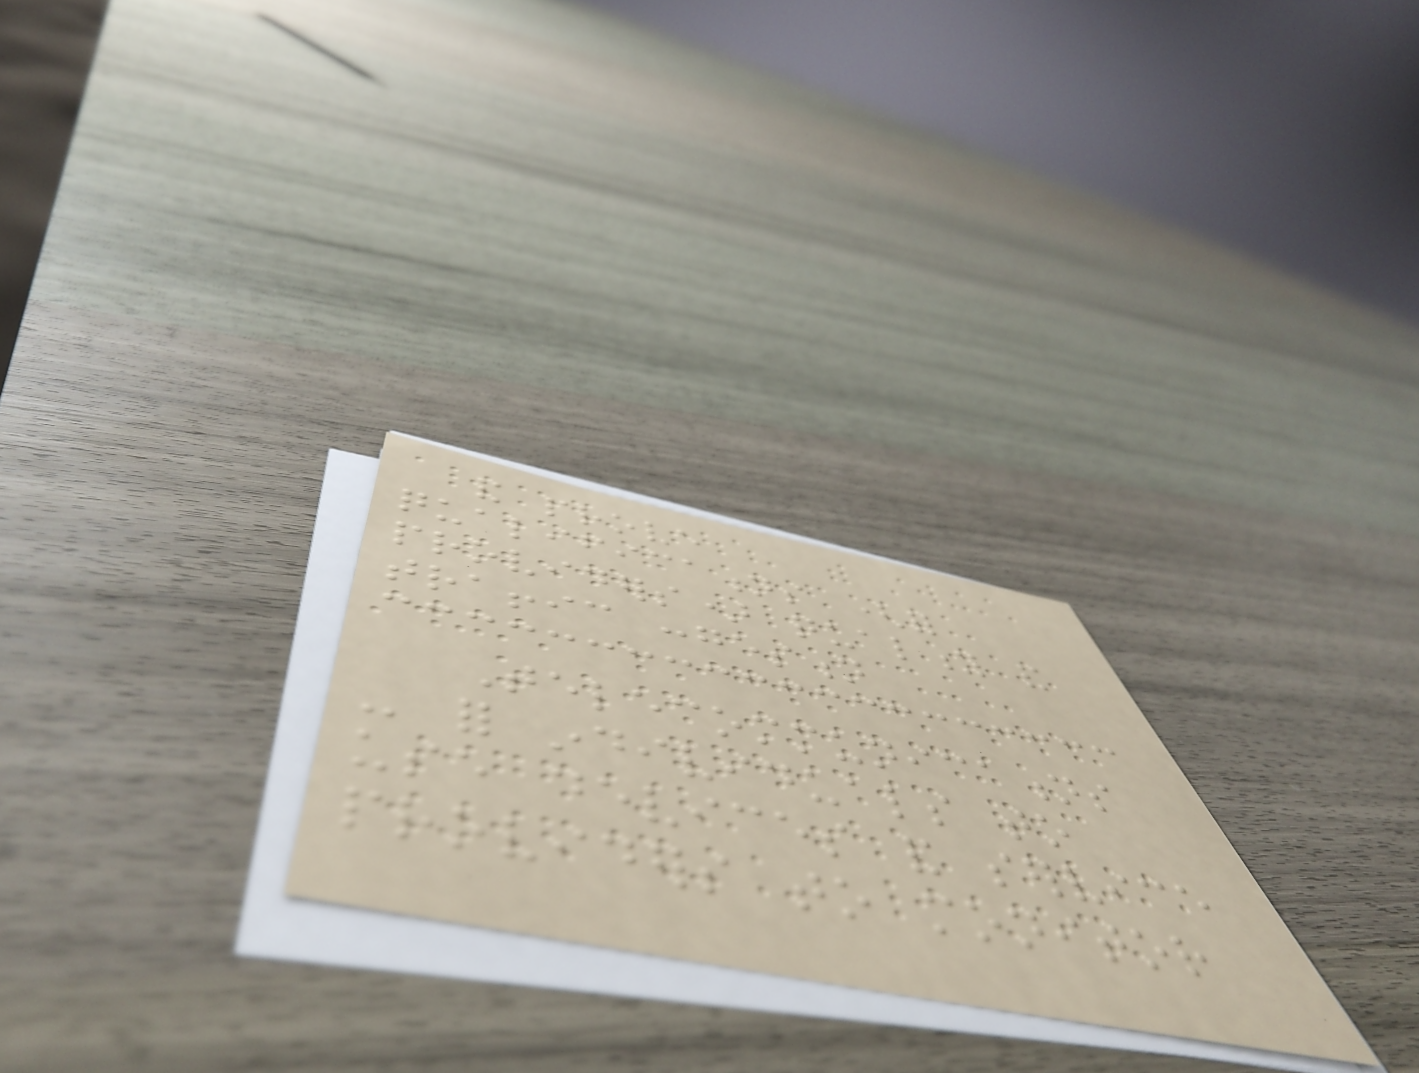and prove
qualifications (for
providers) quality and
traffic congestion
Telecommunications
- for individuals to
use devices and service
providers to monitor
